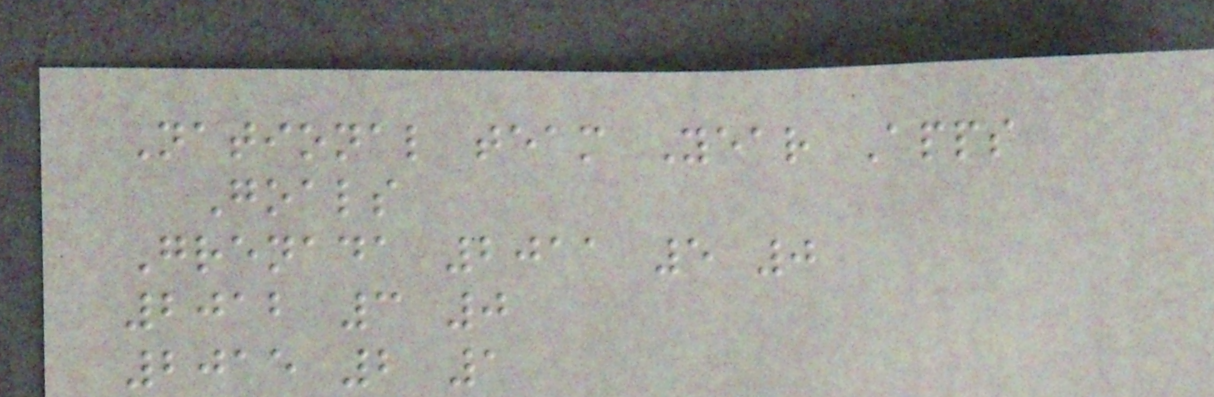National team Year Apps
Goals
Grenada 2011 5 0
2012 3 0
2015 2 1
